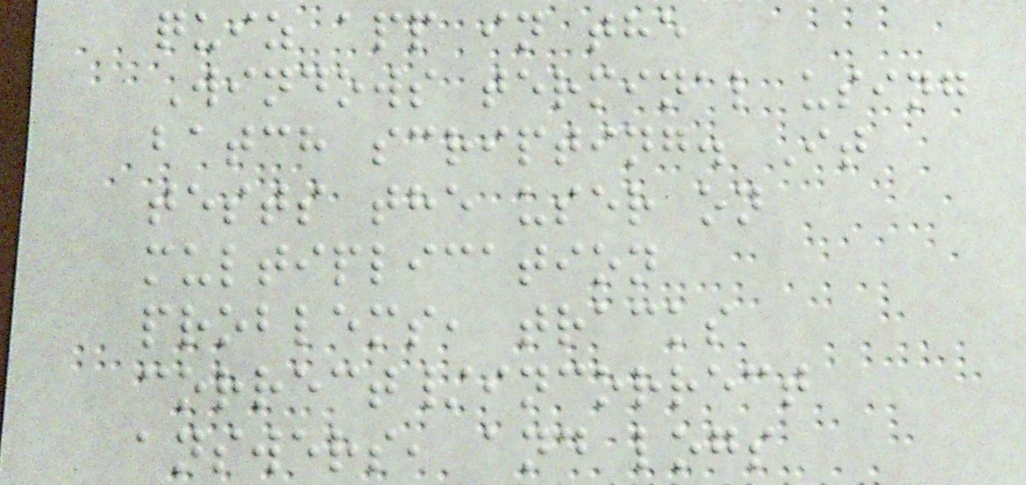quiz app in the
Windows terminal using
batch scripting. It
tests the user on
multiplication
problems, tracks
correct/incorrect
answers, and logs
